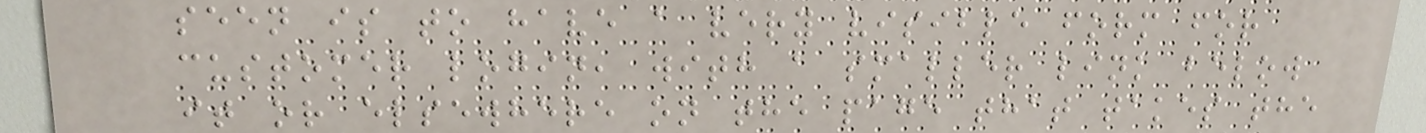seen is to have a very visible form for
customer login, with a smaller link below
it or elsewhere on the page that takes the
